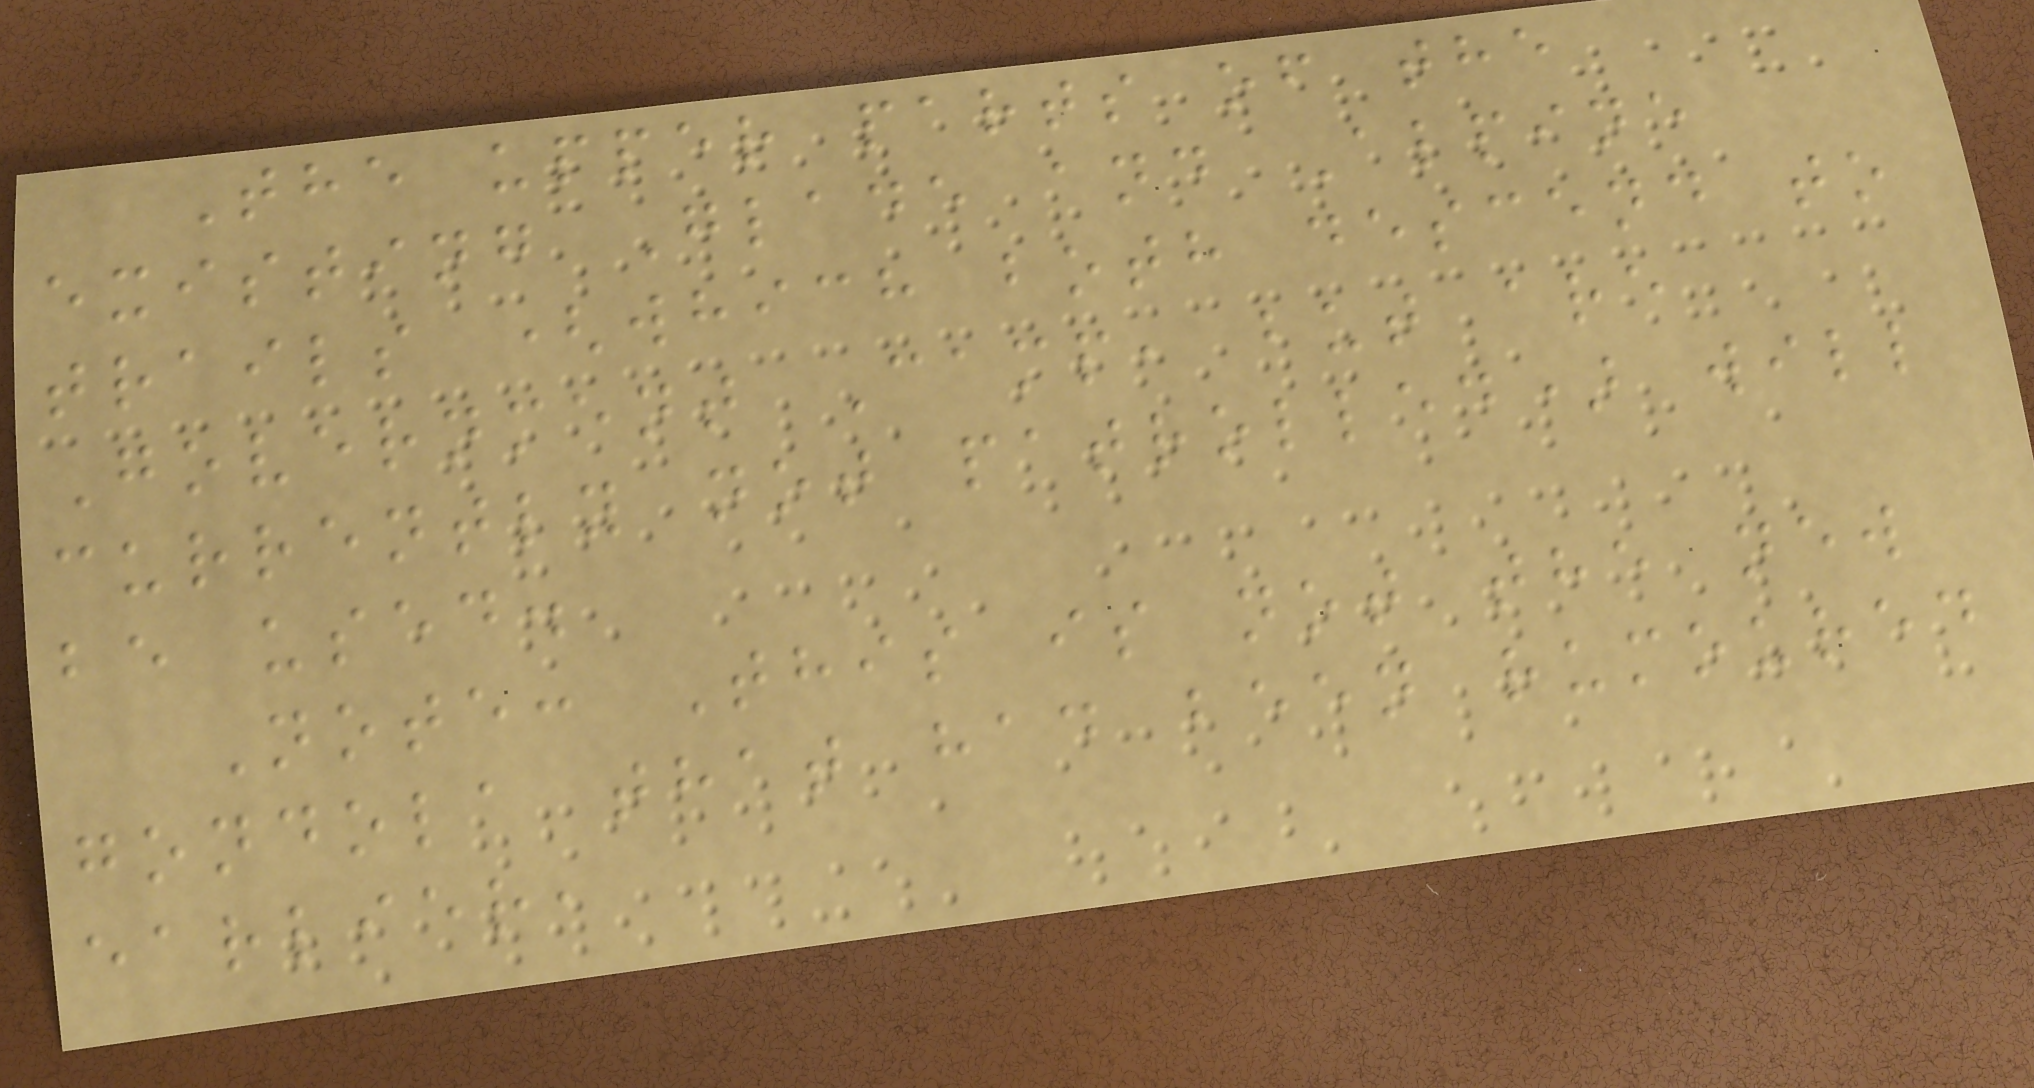The upper parts of the
existing Glade and Alpine
trails (which both descend to
Government Camp, but are
currently not patrolled) will
be used.
Note: This is not the new
gondola that had been rumoured
earlier,
